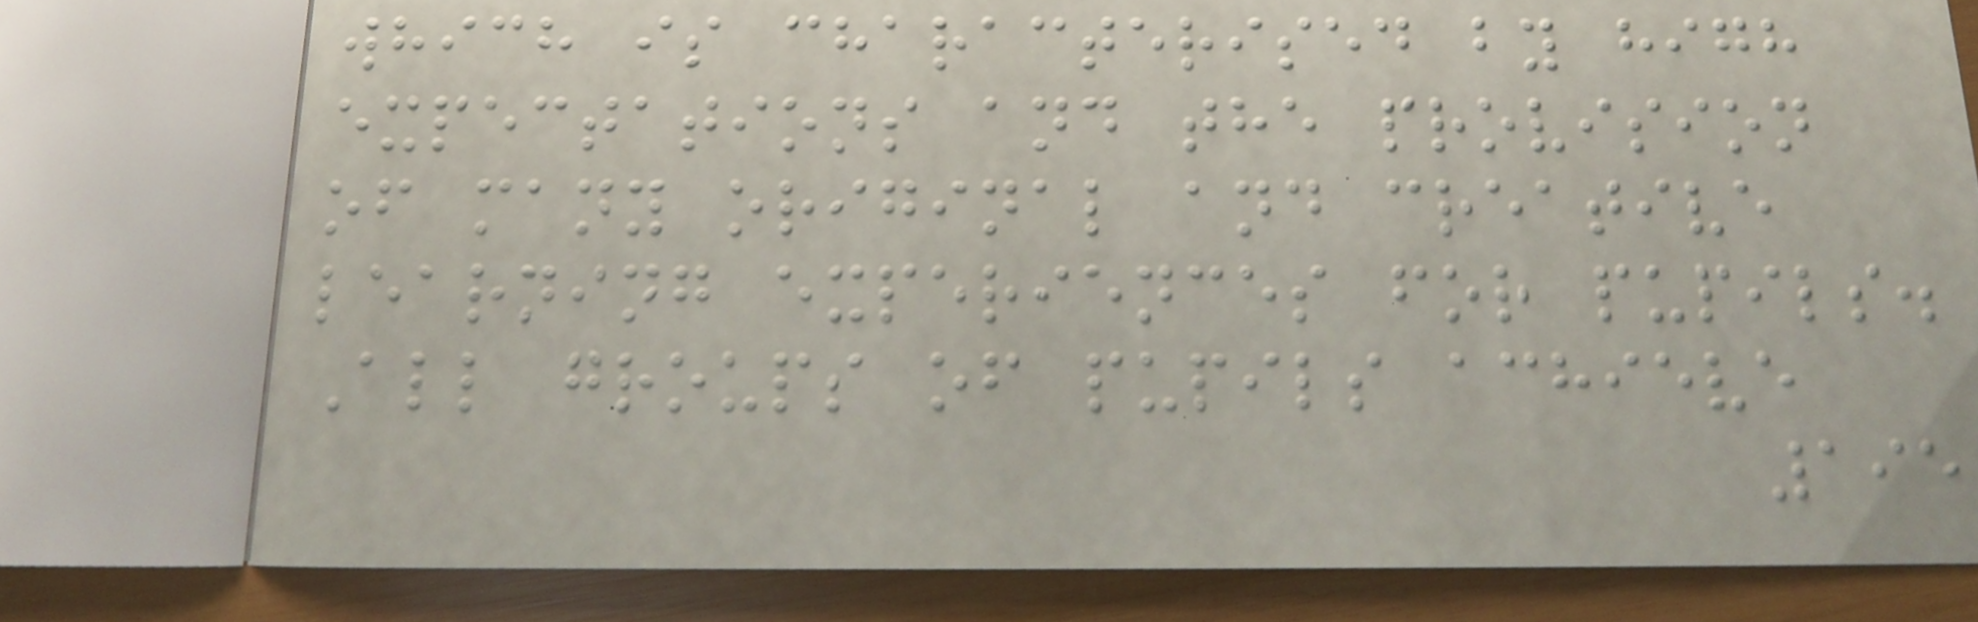which is characterised by high
expectations and the provision
of many original and creative
learning experiences for pupils.
All groups of pupils achieve
195
